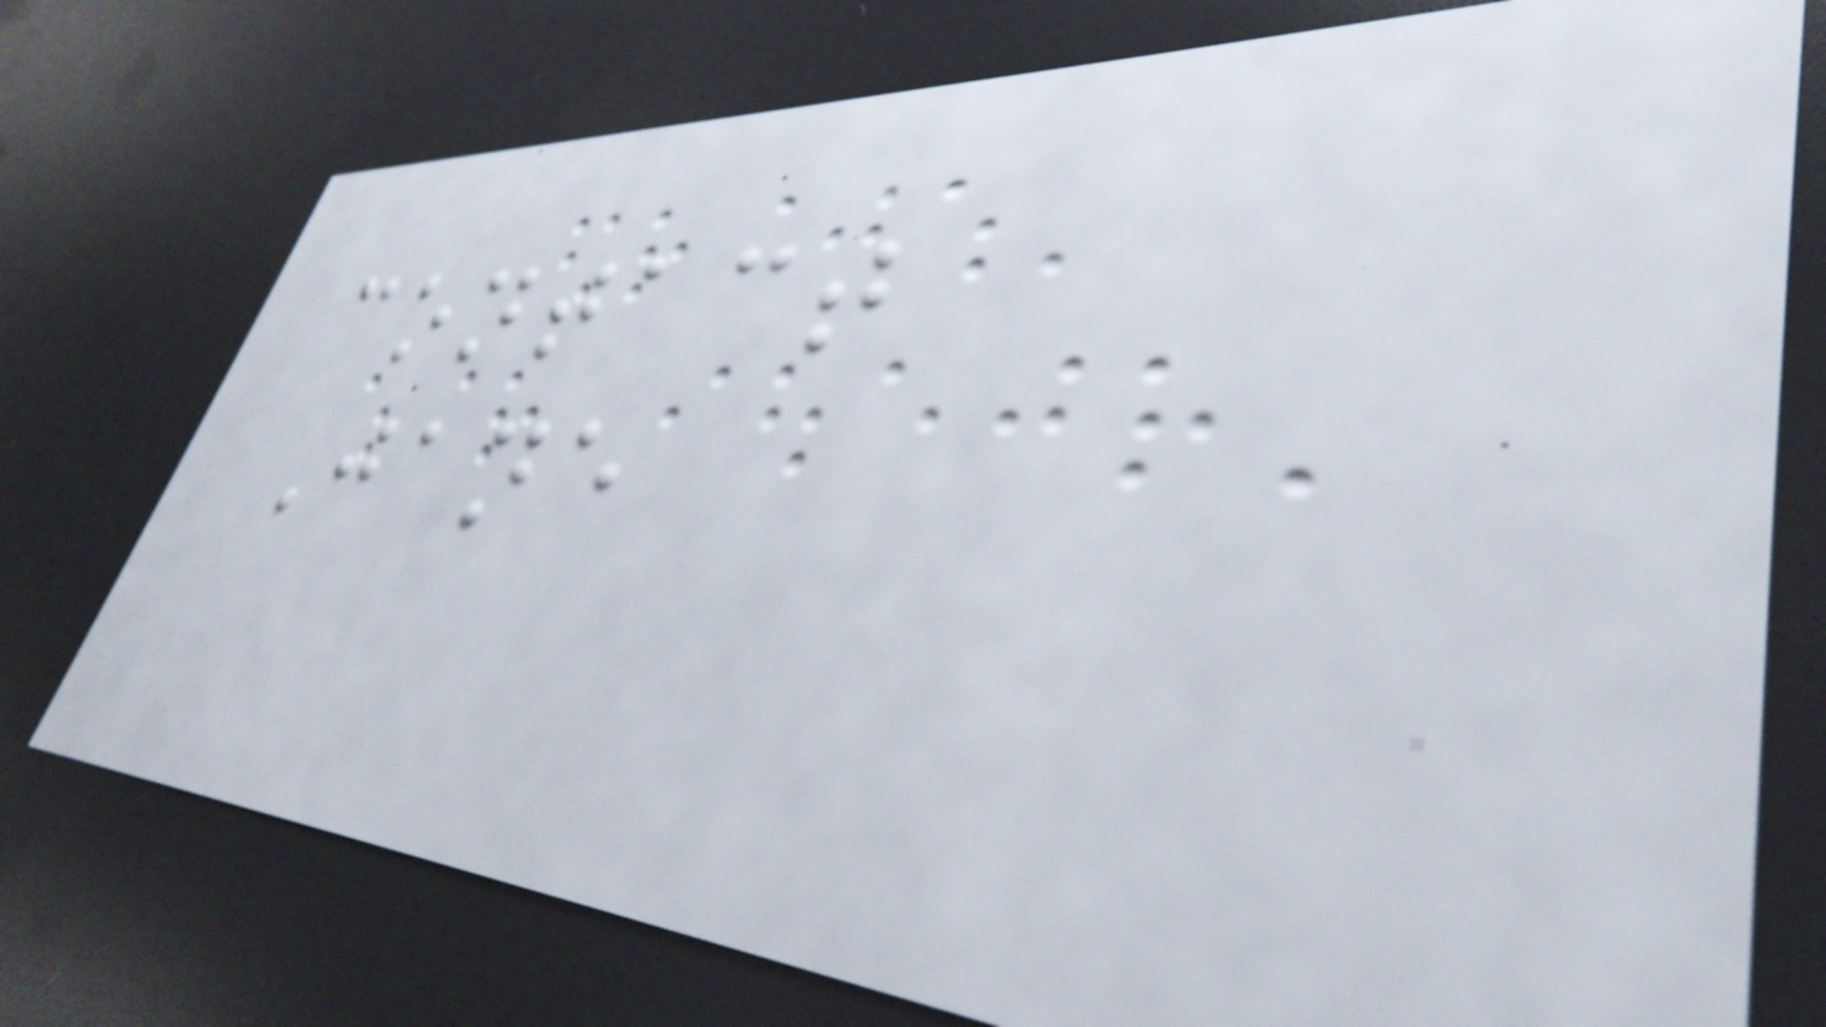contact
Jane
